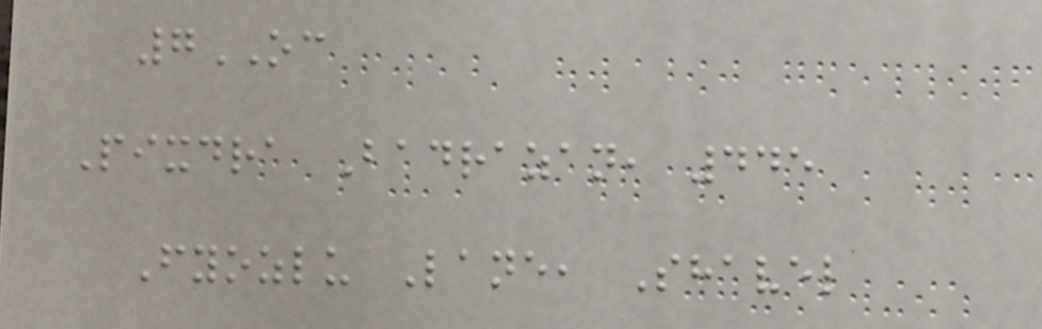7OC
Pixdra Badrazan, 445
Fyozlu Lane, Shavel
